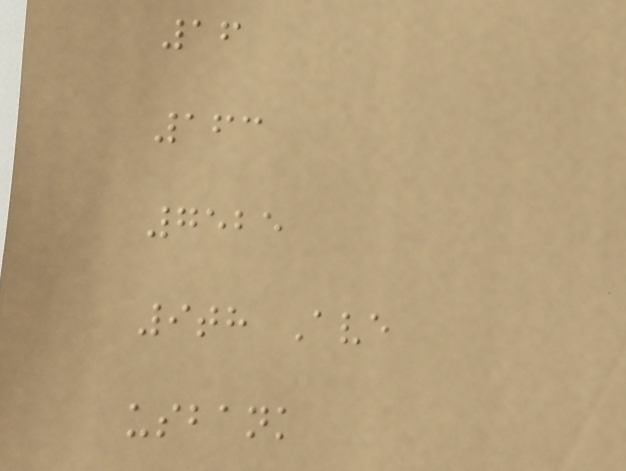16
163
7525
9th Ave
usbank
